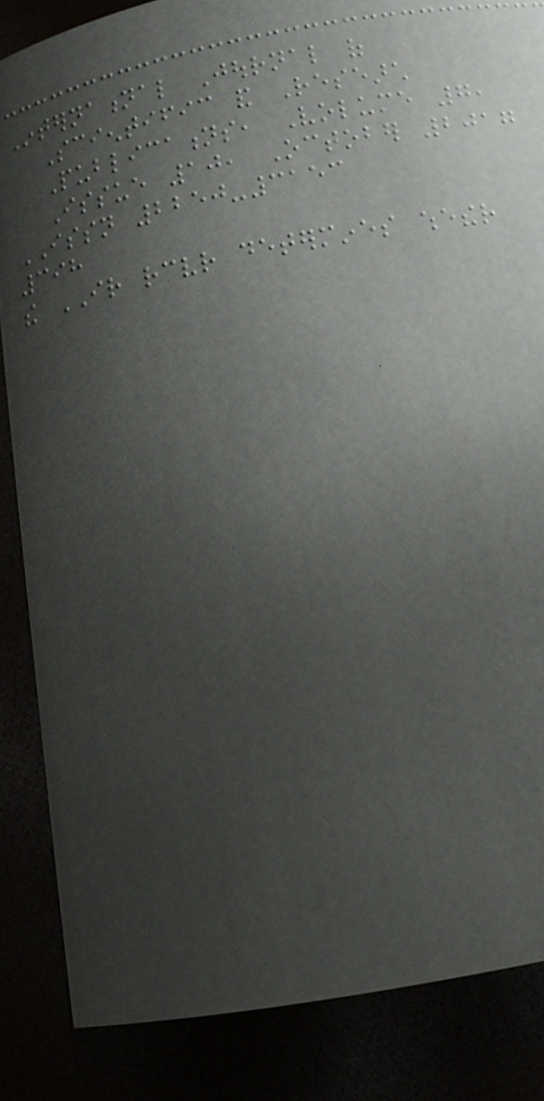International Journal of
Scientific and Research
Publications, Volume 7,
Issue 10, October 2017
ISSN 2250-3153
398
the IR receiver determines whether
